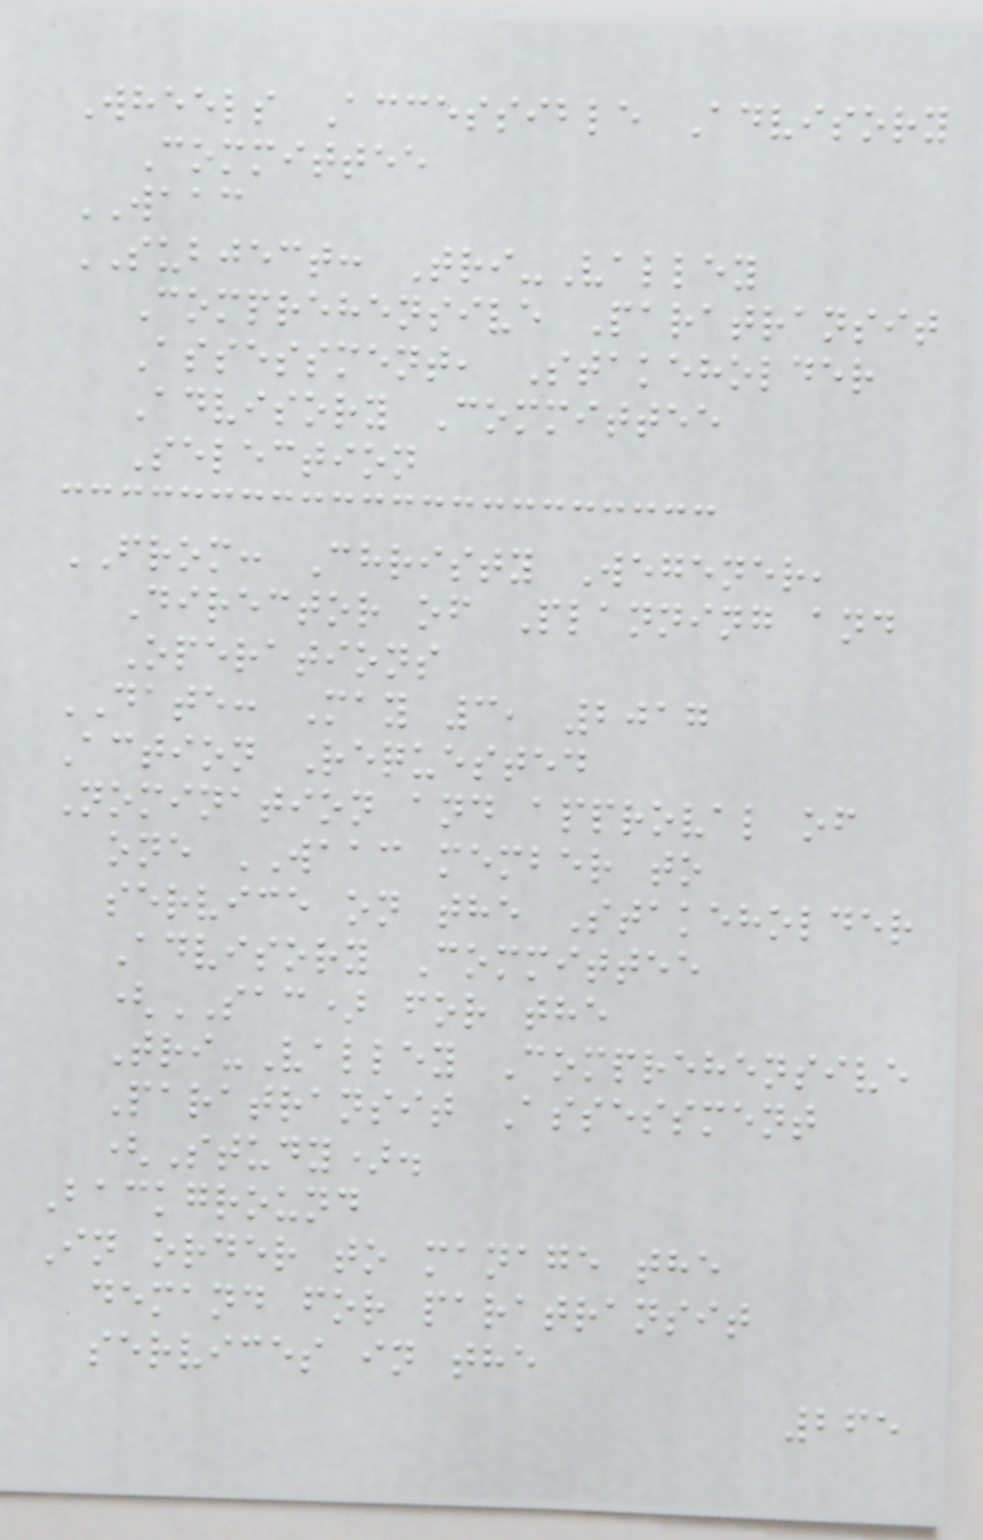Wheels Accessible Advisory
Committee
WAAC
SUBJECT: Tri-Valley
Comprehensive Paratransit
Assessment, Stakeholder
Advisory Committee
Selection
FROM: Christy Wegener,
Director of Planning and
Operations
DATE: May 3, 2017
Action Requested
Nomination and approval of
one WAAC member to
service on the Stakeholder
Advisory Committee
(SAC) for the
Tri-Valley Comprehensive
Paratransit Assessment
(Study).
Background
In order to manage the
demand for paratransit
services in the
265
